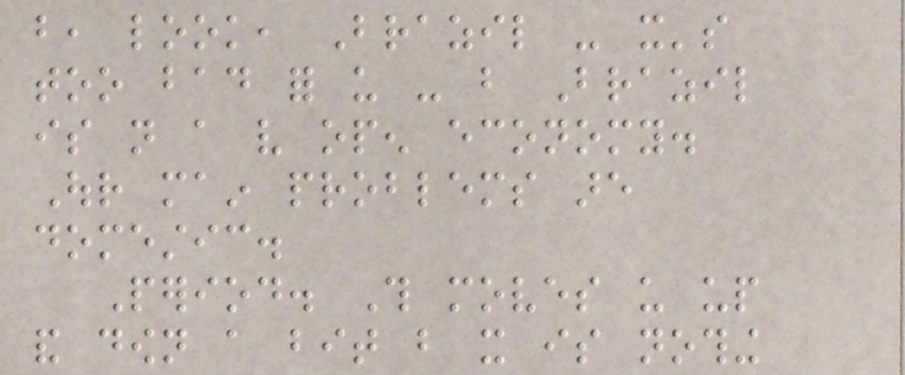but, look, Brazil - it's
too bad for us - but Brazil
is not a very open economy.
Our main problems are
domestic.
Period. This moves us up
and down a bit but it is nothing
